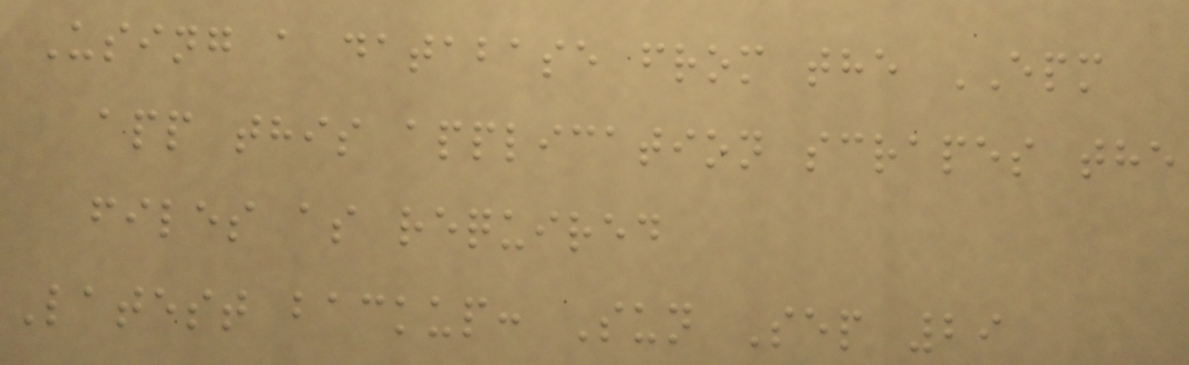Using a database from the EPM
app this application scrapes the
files as required
Latest backup: Sun Sep 29
